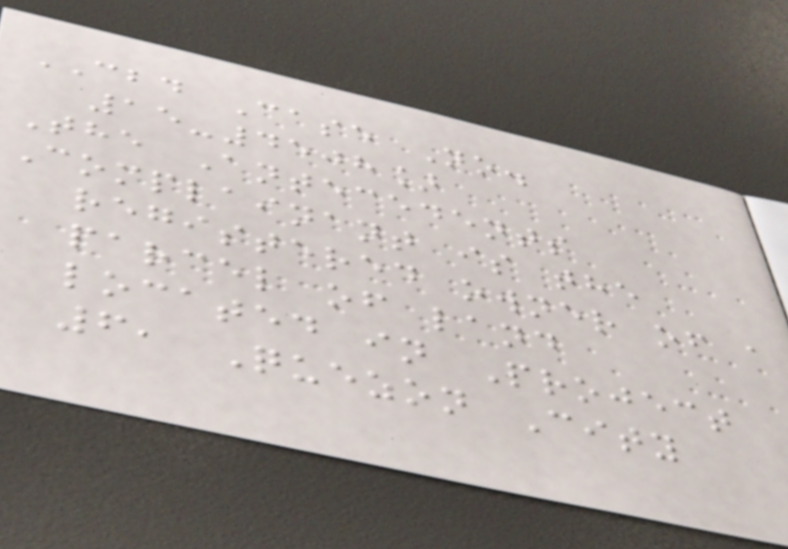CBD Case No.
15-4508]
The Antecedents
Complainant is the
registered owner of a
parcel of land
located in Project
6, Quezon City
